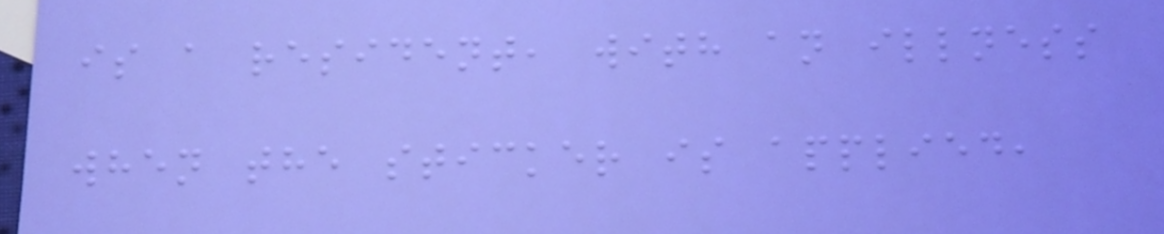is a resident, with an illness
when the sticker is applied,
